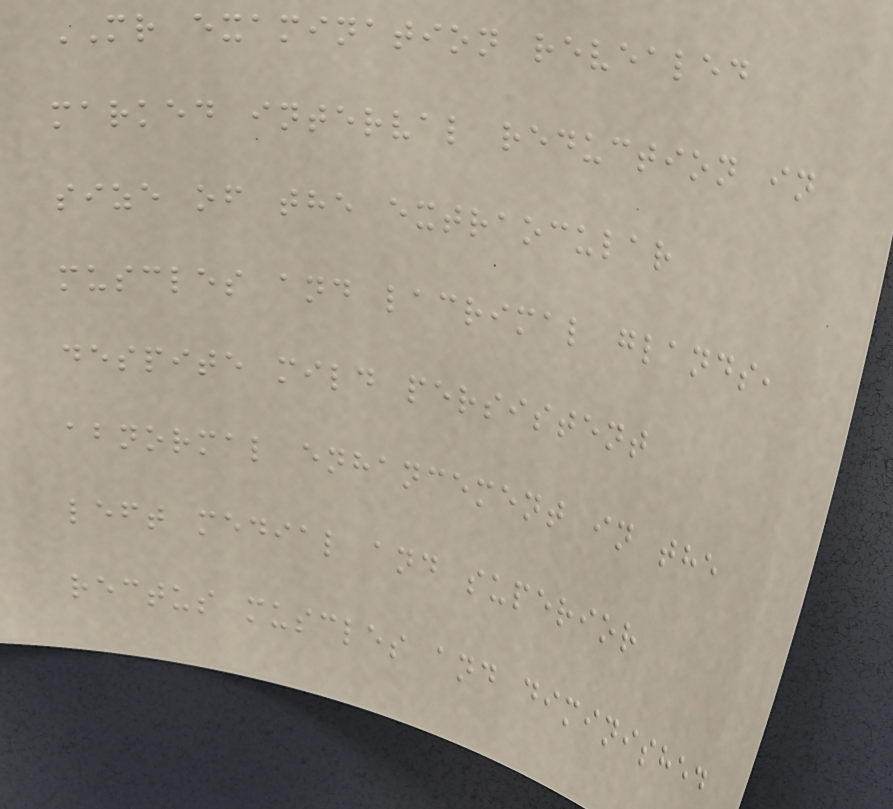MR examination revealed
marked interval reduction in
size of the extraocular
muscles and lacrimal glands,
despite mild persistent
abnormal enhancement in the
left medial and superior
rectus muscles and diminished
